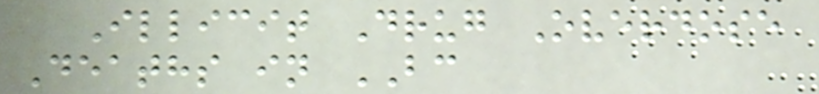Illicit Drug Overdose
Deaths in BC
